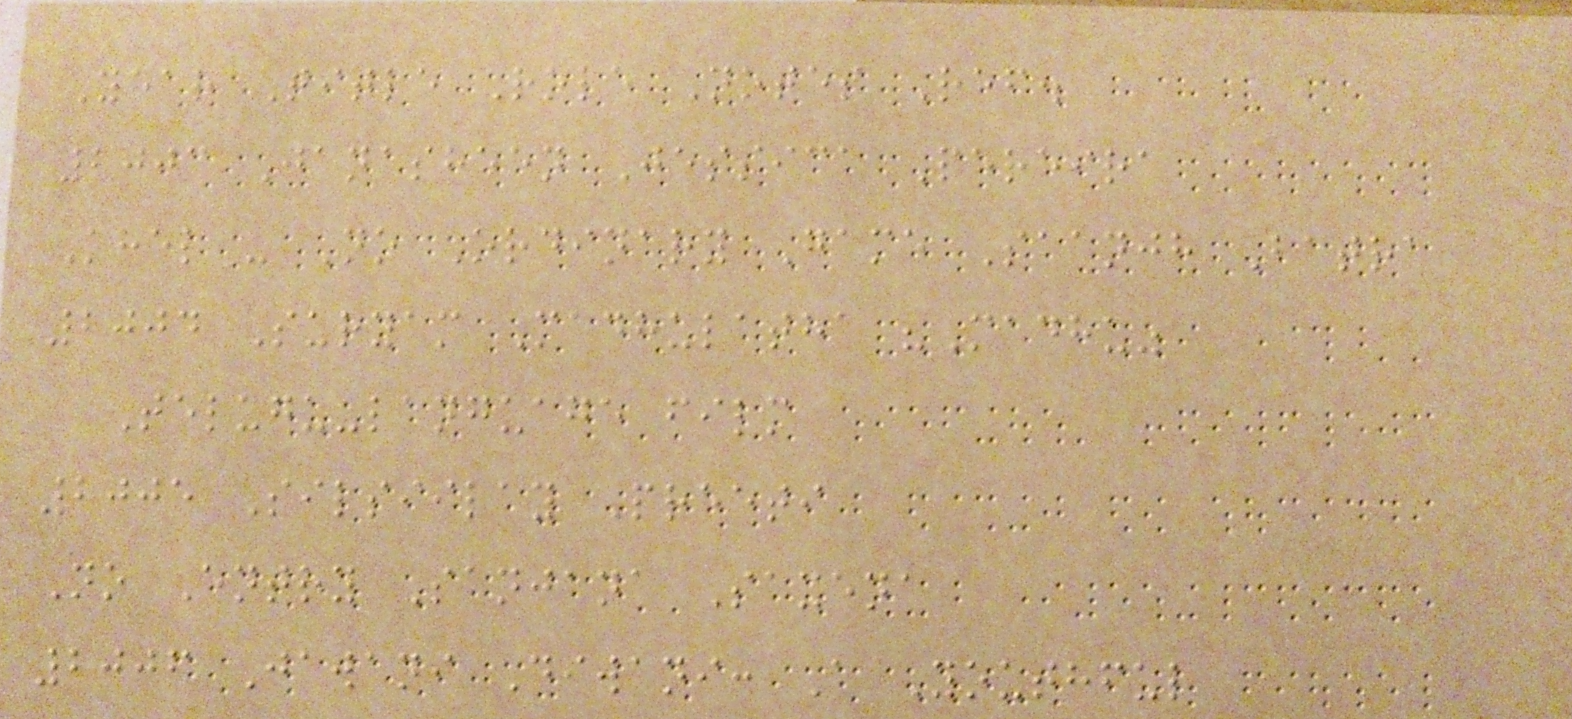Year Title Role Notes Ref.
2003 Janasheen Jessica Pereira
Khel - No Ordinary Game Saanjh Batra
2004 Suryam Madhulatha "Madhu"
Telugu-language film
2005 Silsiilay Preeti
No Entry Sanjana Saxena
2006 Jawani Diwani: A Youthful
